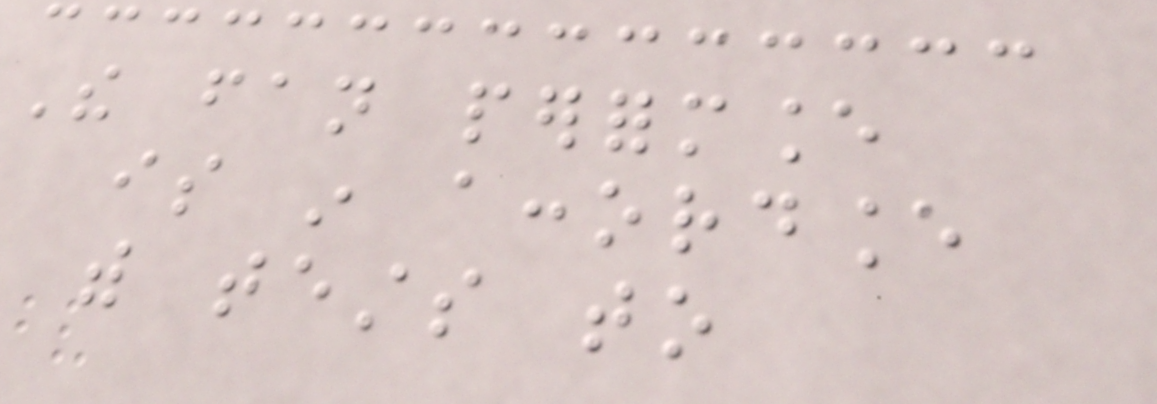The fan performance
is in accordance
with tests to
